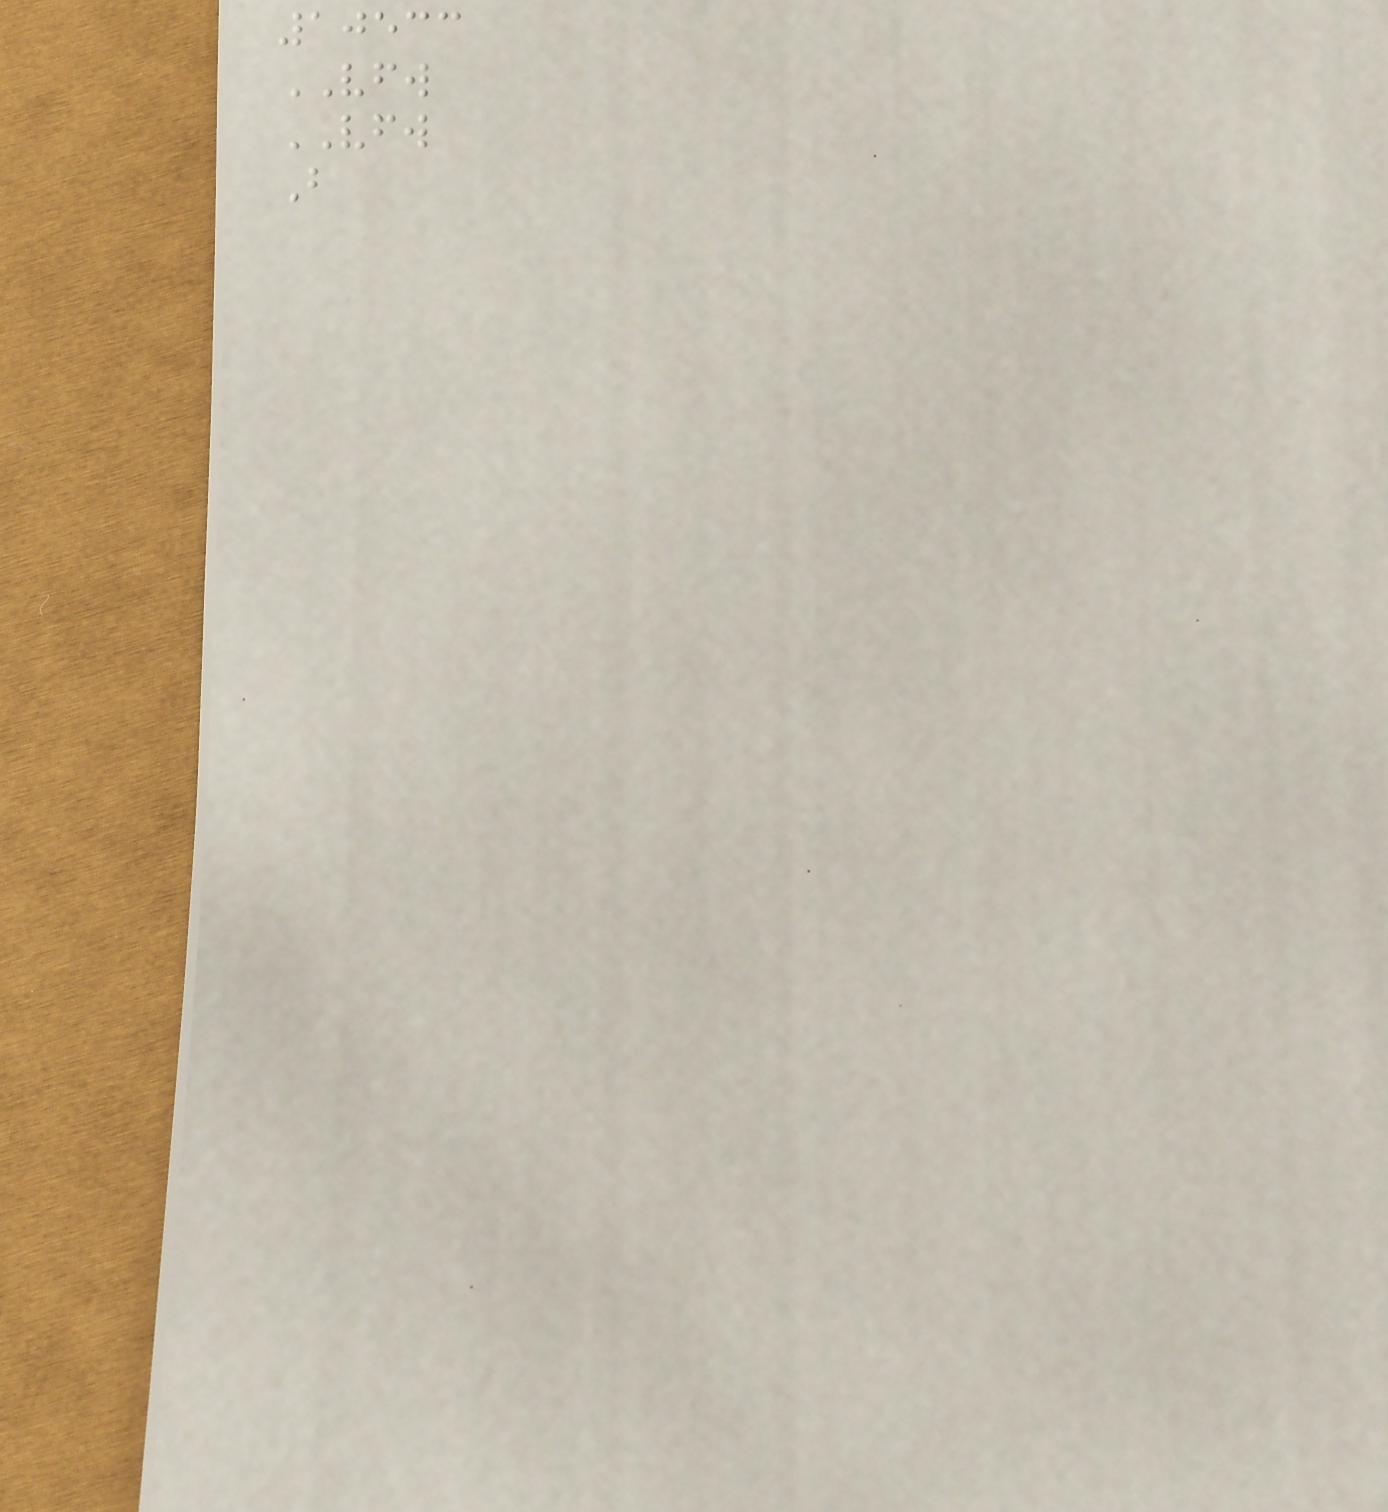10533
VFW
VFW
B
